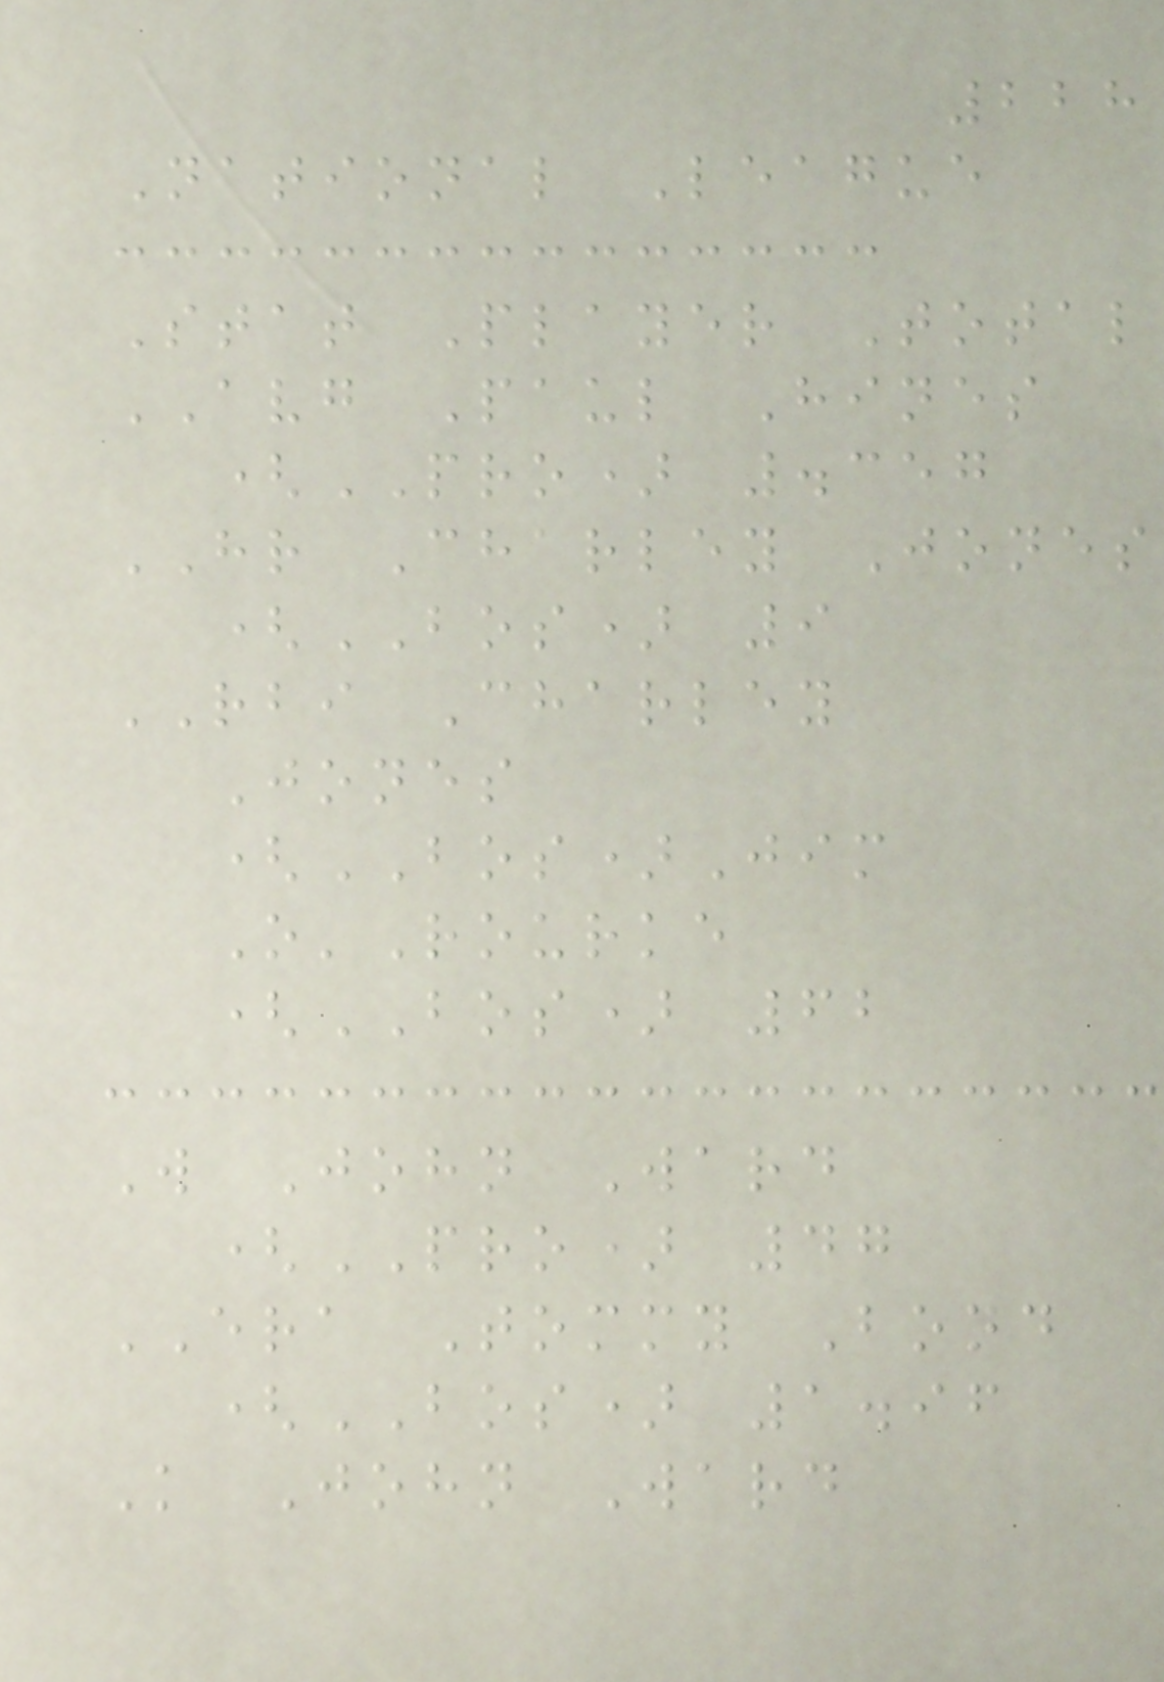228
National League
Stat Player Total
AVG Paul Hines
(PRO) .357
HR Charley Jones
(BOS) 9
RBI Charley
Jones
(BOS)Jim
O'Rourke
(BOS) 62
W John Ward
(PRO) 47
ERA Tommy Bond
(BOS) 1.96
K John Ward
